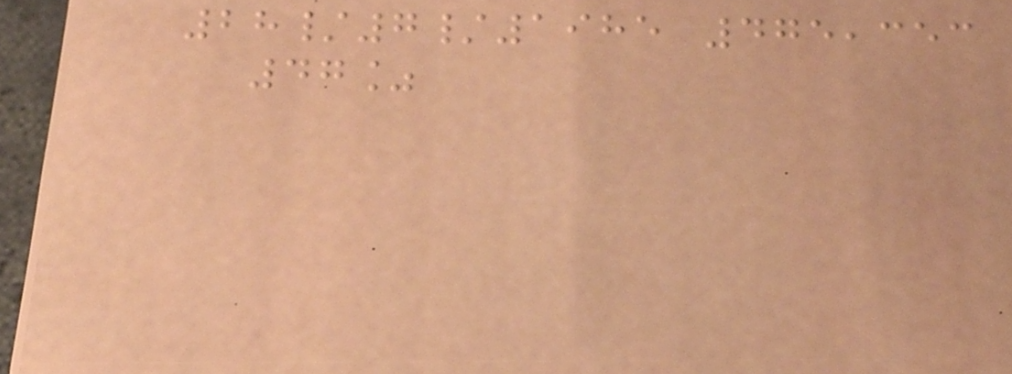28/7/1985 475,353
47%
